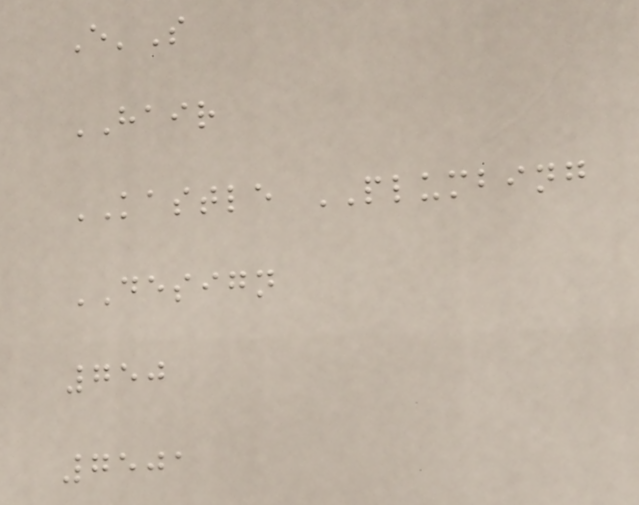E'S
HAIR
KASTLE PLUMBING
DESIGN
750
7501
